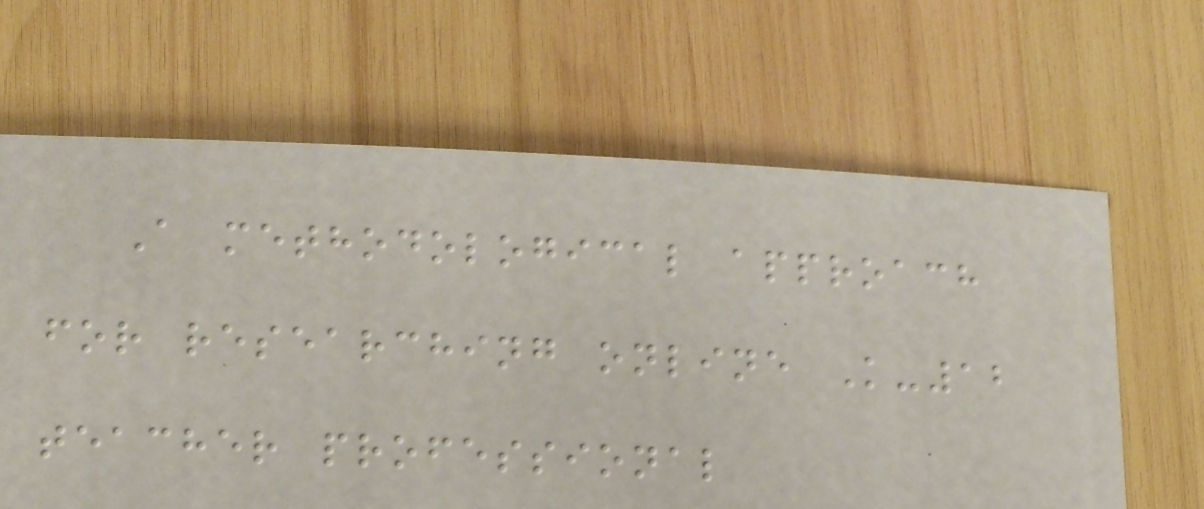A methodological approach
for researching online K-12
teacher professional
